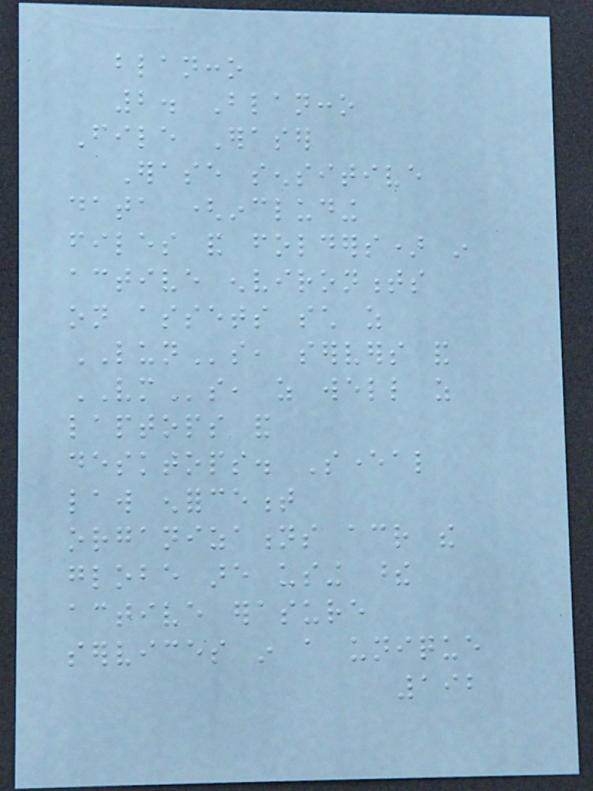blancco
2. Blancco
File Eraser
Erase sensitive
data (including
files and folders) in
active environments
on assets such as
LUNs, servers and
VMs, as well as
laptops and
desktops. Several
law enforcement
organizations across the
globe are using these
active erasure
services in a unique
192
